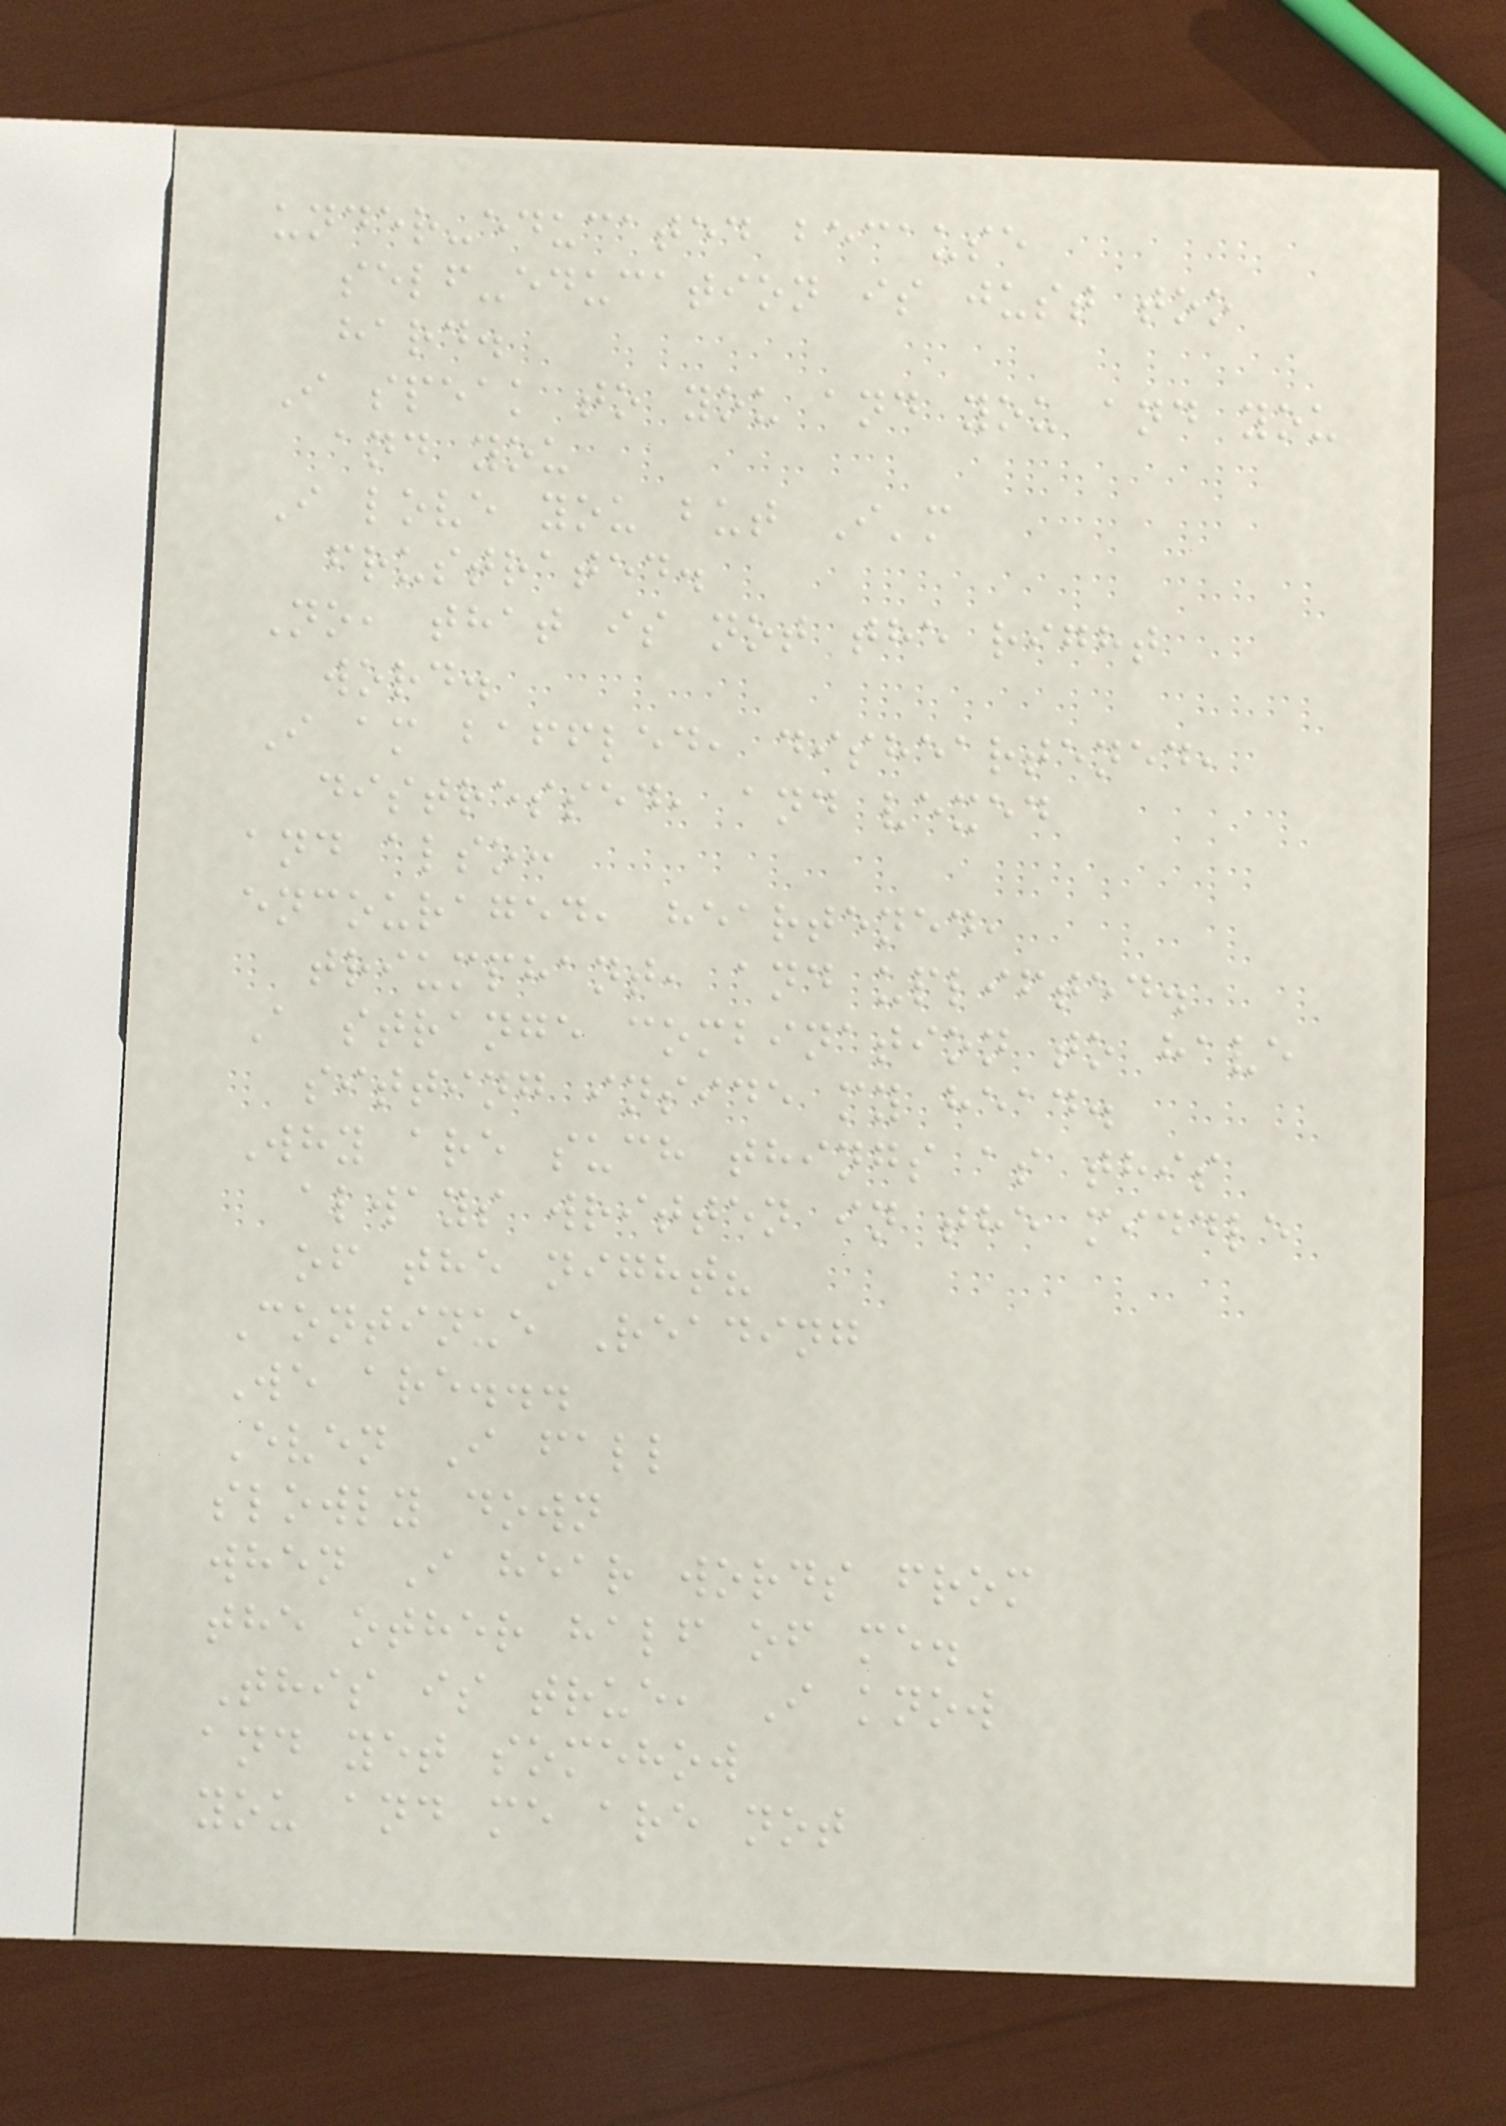under-educated because
self-education is just too
hard.
I speak to you and you and you
and you
I love you but I'm
frustrated.
No, that is not the right
word.
I am baffled, disheartened,
distressed, and vexed
and also:
encouraged, heartened,
triumphant, and uplifted.
A strange combination to have
sitting inside my head.
Why are such things as this
always written in the middle
of the night?
Continue Reading
We are...
Even I fall
slowly down
when I hear words from
the other half of me.
This is true, I know
and yet somehow
you and me are not
